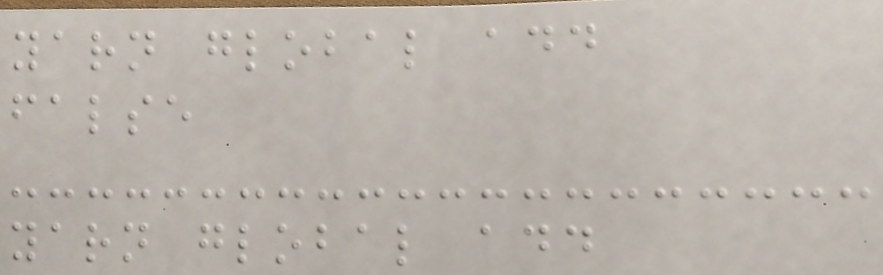yarn global add
false
yarn global add
